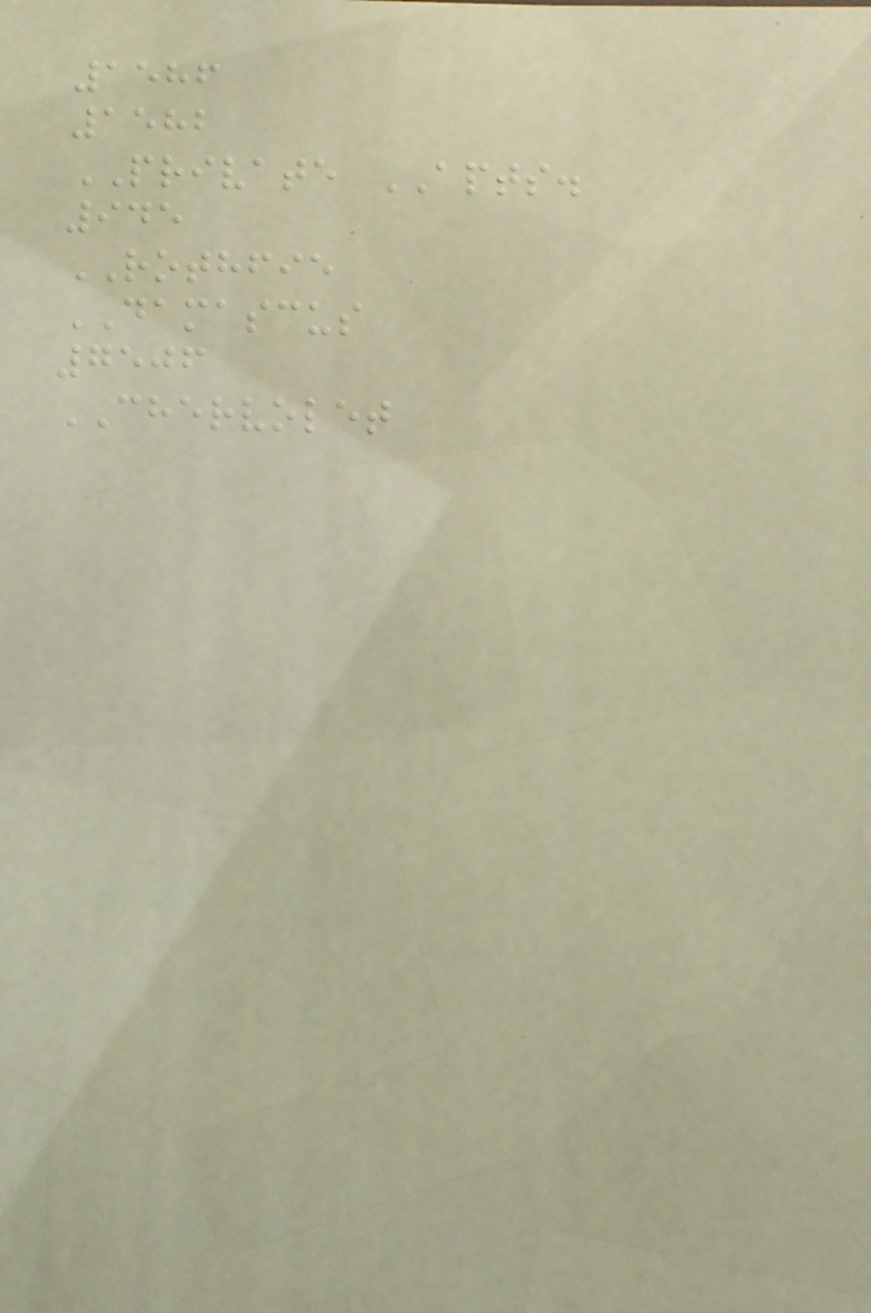1586
1582
PRIVATE APTS.
945
ROTHFIE
DAMASCUS
7506
CHERVOLET
